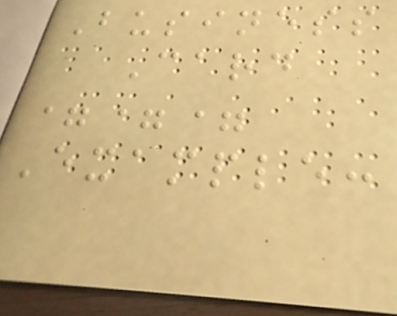Business
Card
===
Example:
